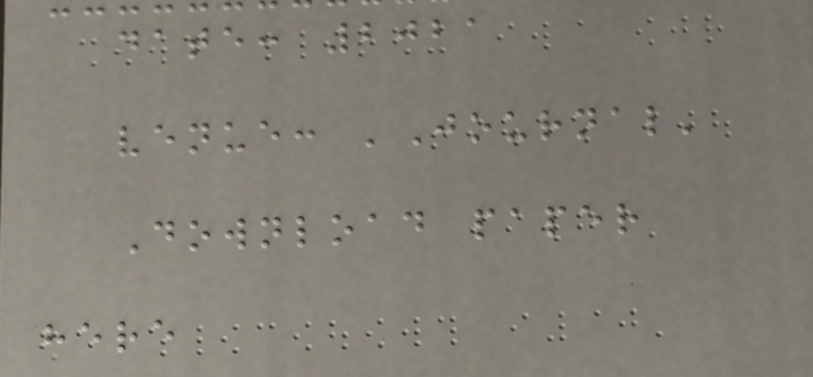date: 2021
venue: 'Journal'
Download paper
here
